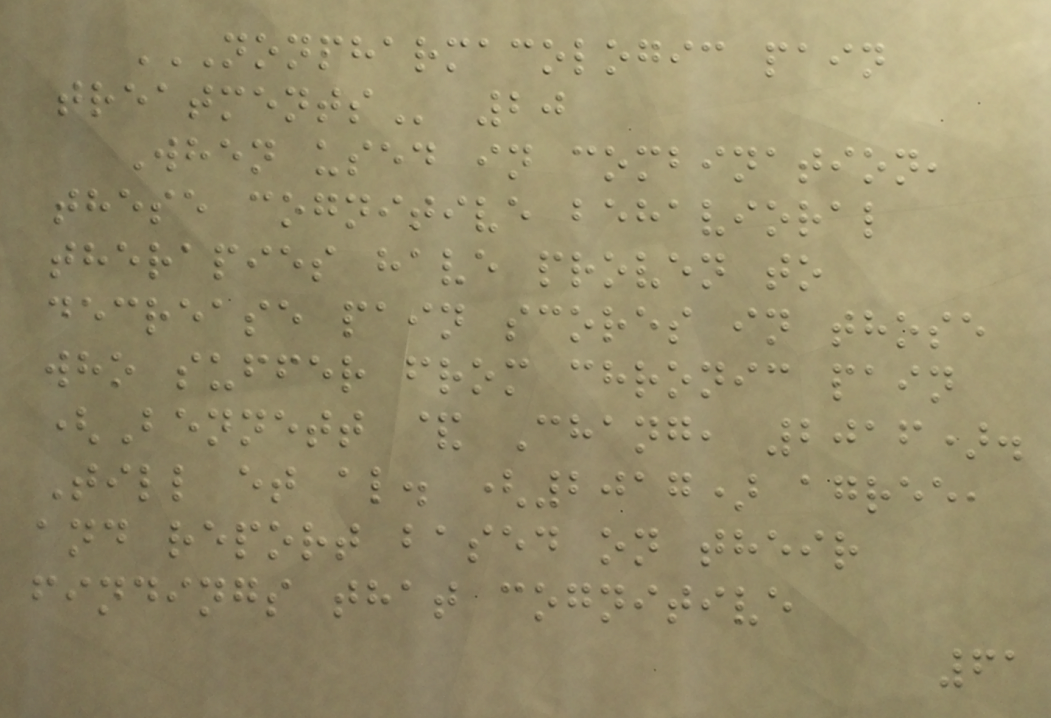NONPHARMACOLOGIC PAIN
TREATMENTS 20
When used in combination,
these cognitive behavioral
therapies have proven to
decrease pain scores in those
who suffer from chronic pain
(Bennett & Chang, 2016).
Till et al. (2017) agree,
and report based on their
findings that cognitive
61
